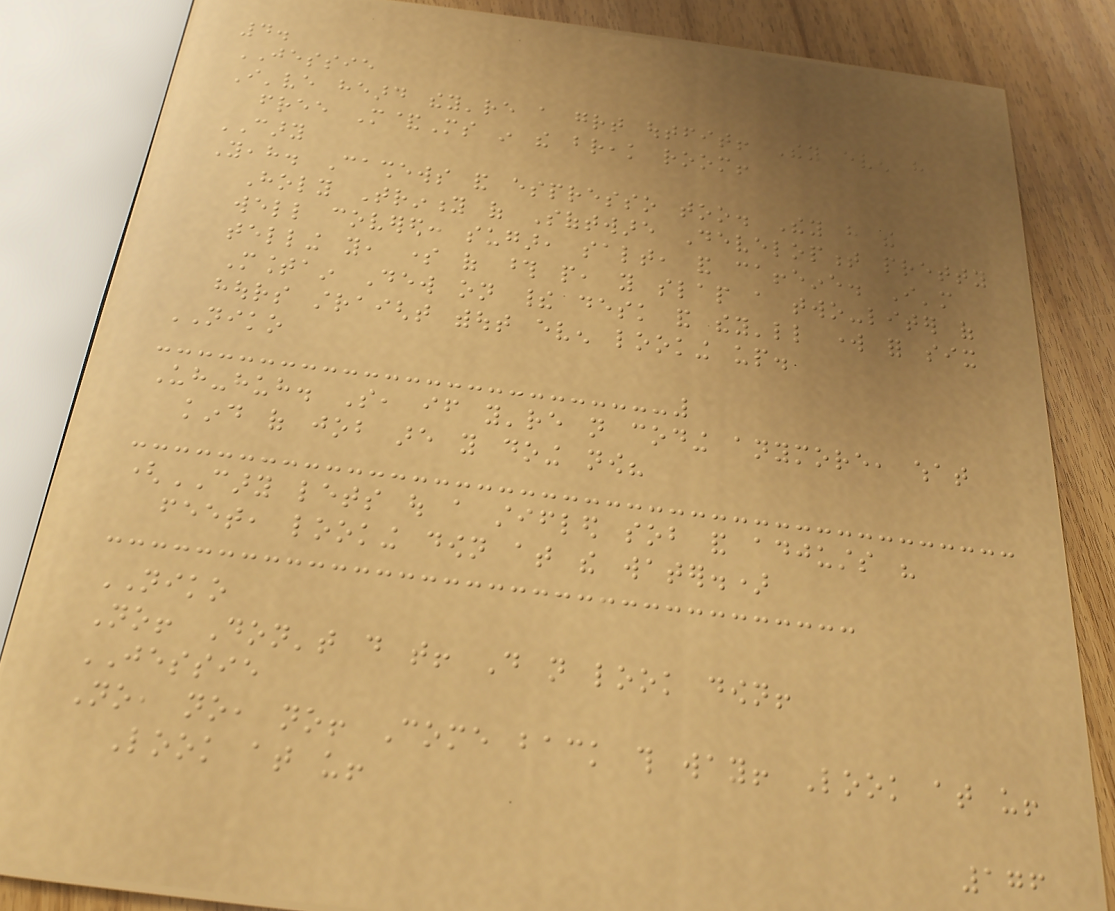4.
JESSIE
I've heard they're a great outfit! They even have
free M&Ms in the break room!
CARY
Yeah. Cashews and espresso too. They have the
Holy Trinity of Software Development pretty
well covered: sugar, salt, and caffeine. I'm
telling you, some of those people, you slap a two-liter of
Mountain Dew on their desk and they'll work for six
hours straight without even looking up.
NIKO
Uh-huh. So, if you're not coding anymore, what
kind of job are you doing now?
(CARY lets out a stifled sob and adjusts his
feet, looking down at the water.)
NIKO
No! Don't do that! Do not look down!
JESSIE
No, no, no! Come back this way! Look at us!
Look at us!
176
